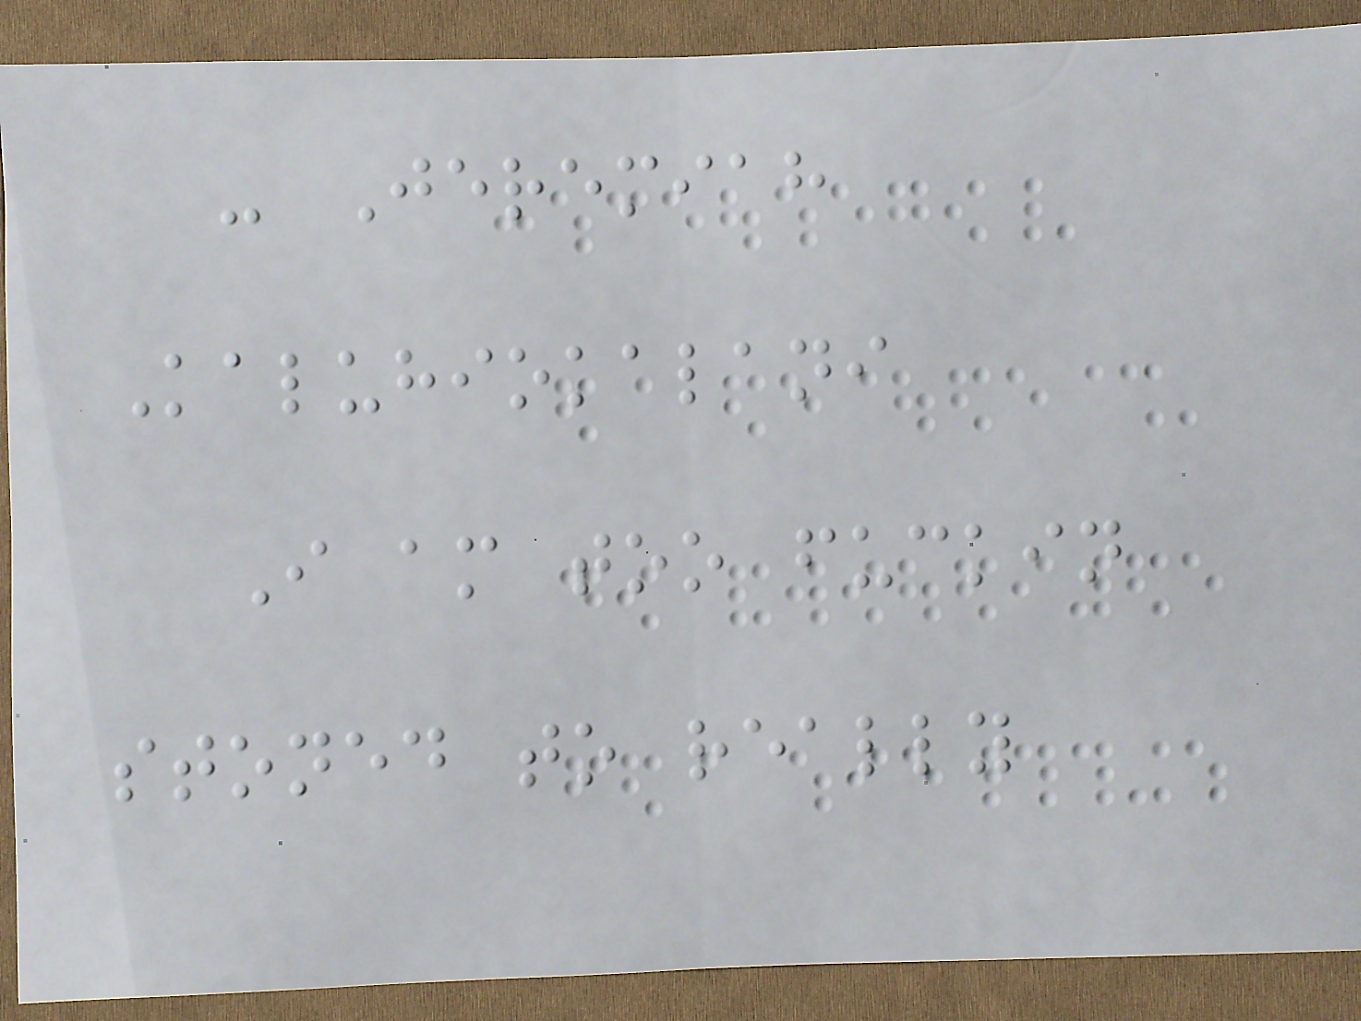- Jeremiah
Kaluhiokalani
I am too fuckin
stoned to really
